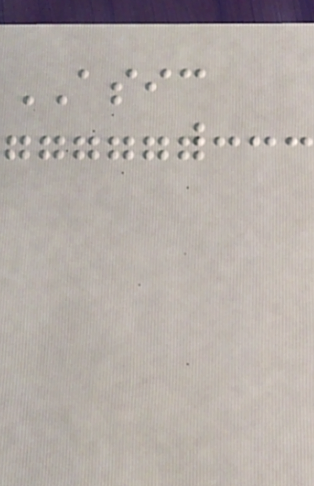ASIC
